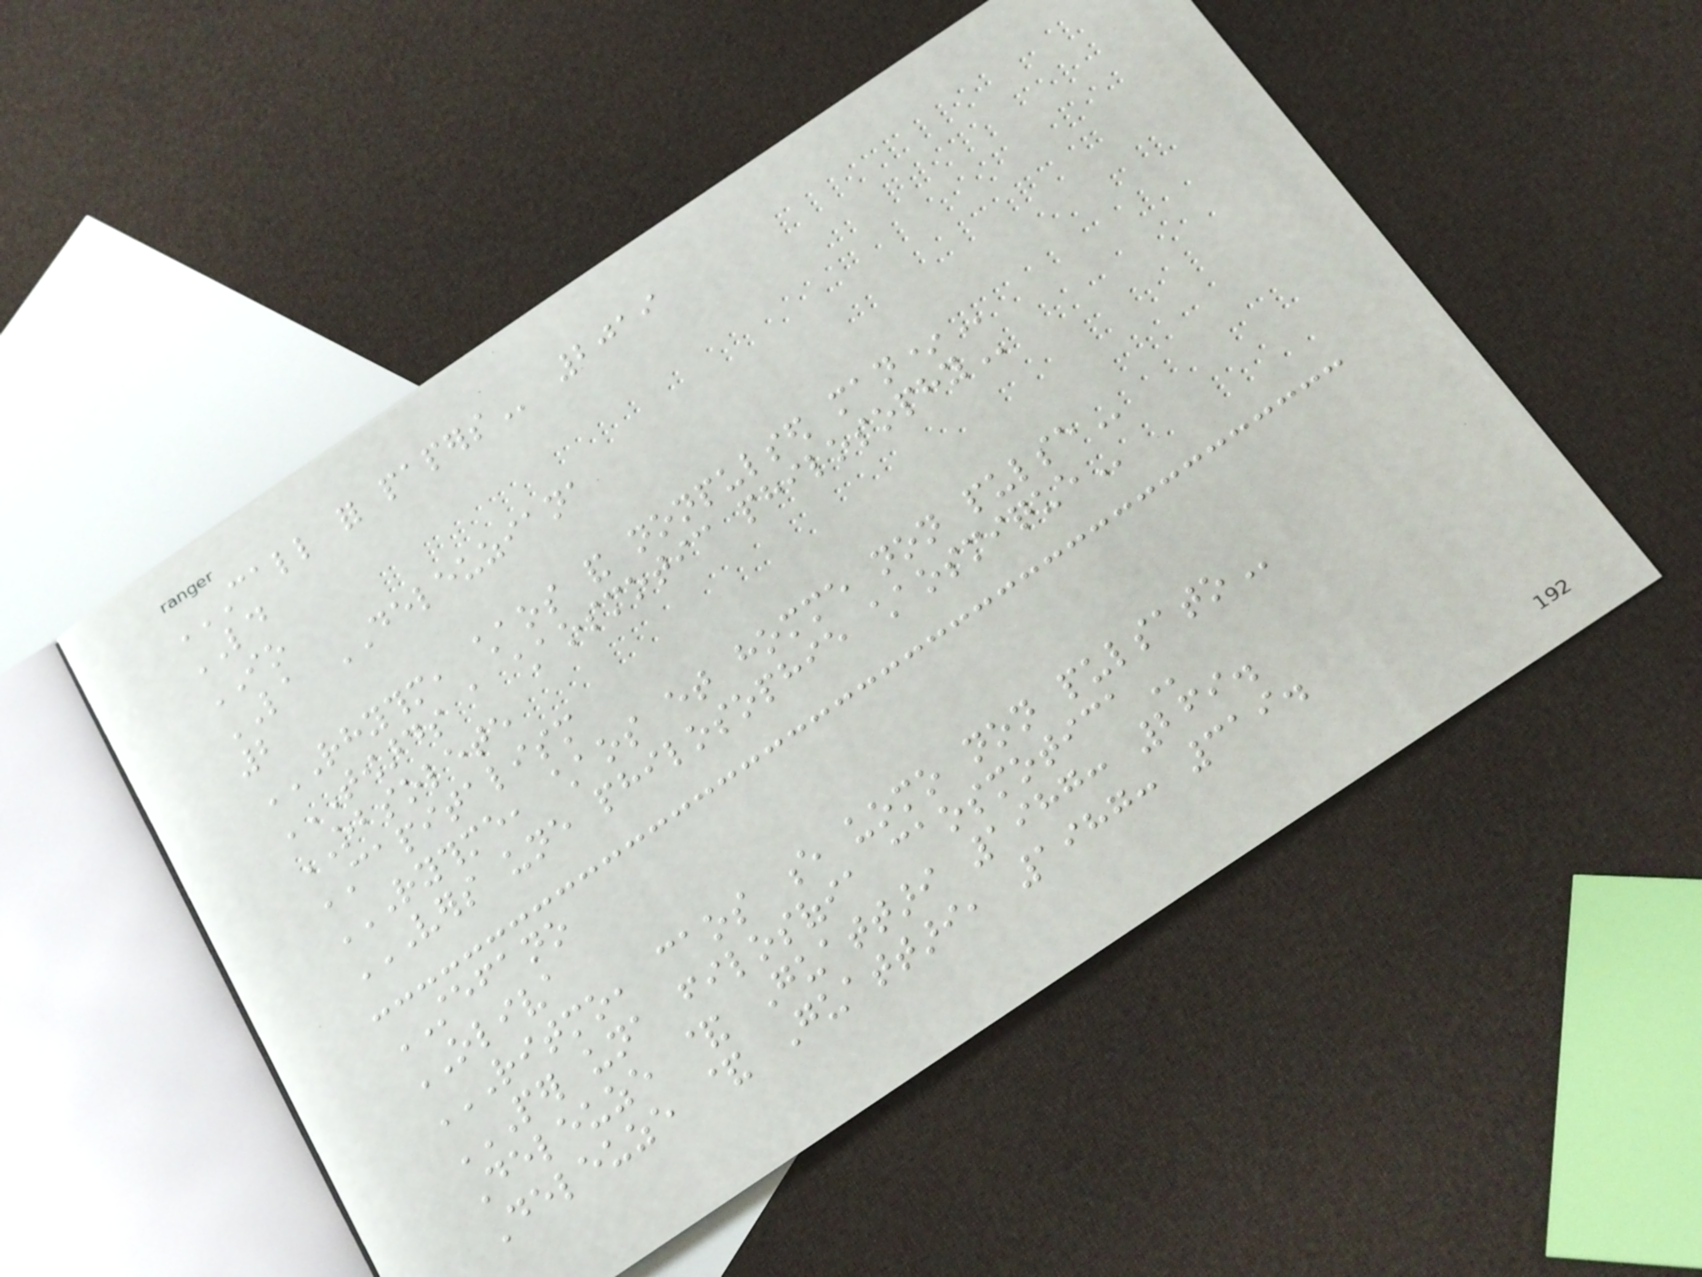CALL FOR PAPERS 2019
LD
IO
LA DELEUZIANA
2
RHYTHM, CHAOS AND NONPULSED MAN*
TOWARDS A CHAOSMOTIC PHILOSOPHY
OBSOLETE
CAPITALISM
RYTHME, CHAOS ET HOMME NON PULSE
VERS UNE PHILOSOPHIE CHAOSMIQUE
STEFANO
OLIVA
RITMO, CAOS E UOMO NON PULSATO
PER UNA FILOSOFIA CAOSMOTICA
Deleuze & Guattari 1987: 269.
Deleuze & Guattari, 1987: 319.
